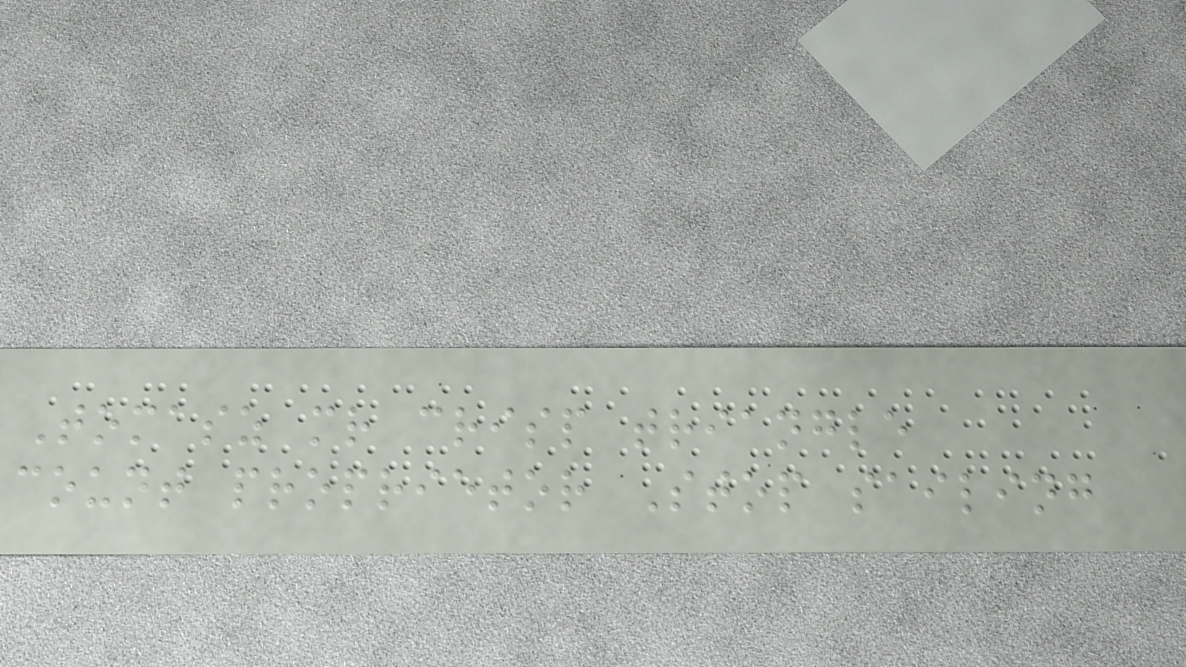Tomasz mr crisp triangle
count proprietor Stop sailing
